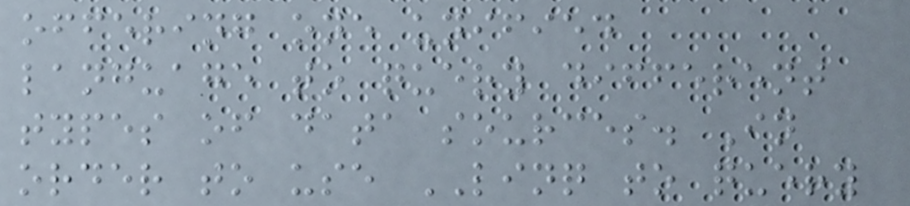offering one unified
language to query different
types of data sources. In
order to use LINQ to query
